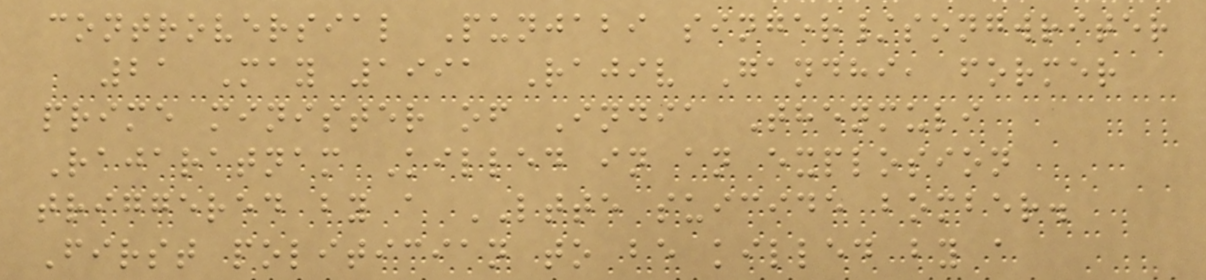controversial Punjabi singer/songwriter
21 May 1991 Rajiv Gandhi, former
prime minister of India Thenmuli
Rajaratnam Killed in an explosion
triggered by a LTTE suicide bomber.
First politician to be killed by a
